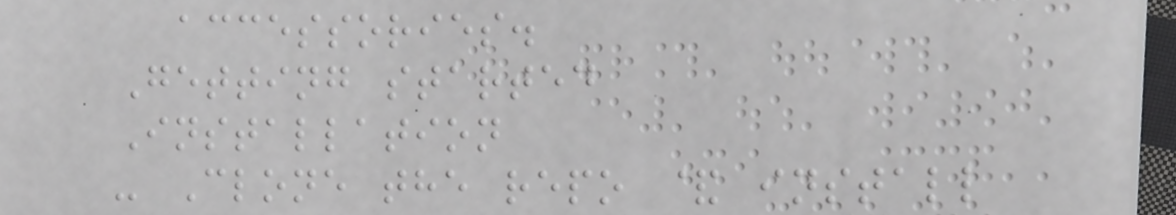accessories.
Getting started
Installation
- Clone the repo & install
